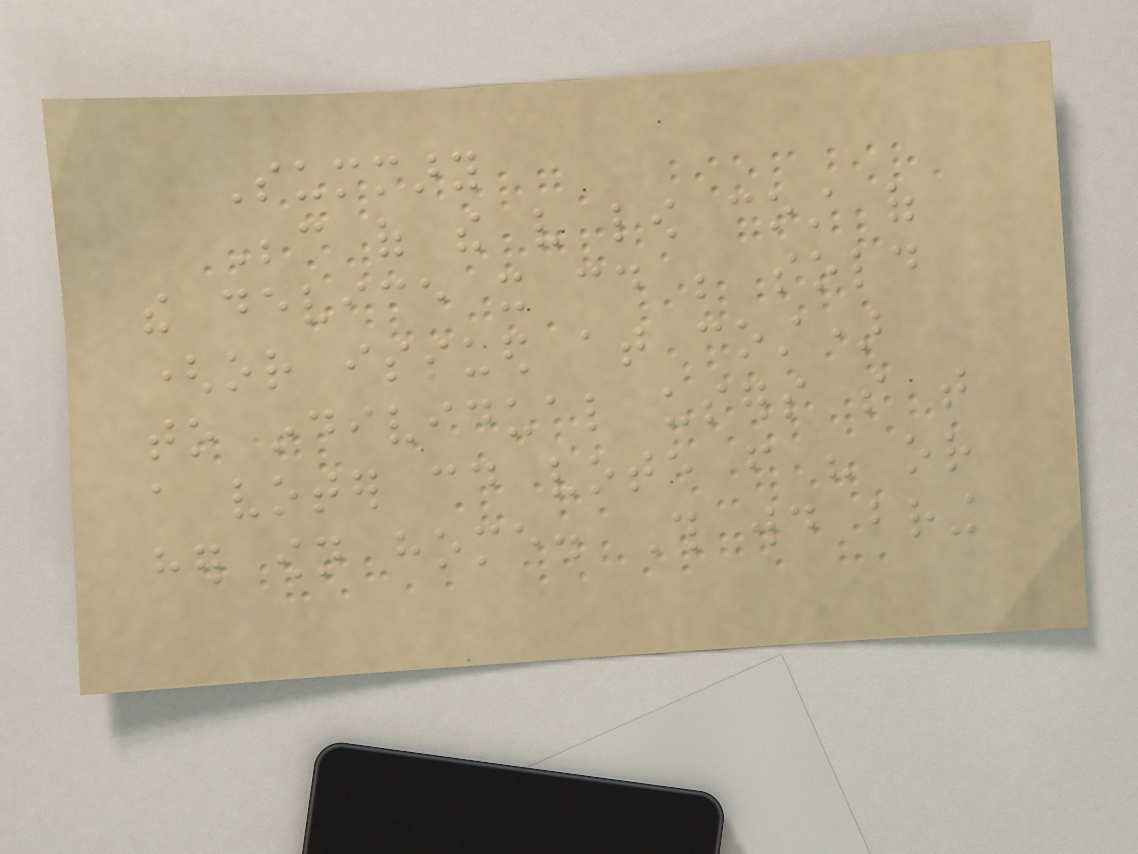Summary
Because of the very low cost of
the device it could be sold
(or issued at cost)
to individual users so that
a voter could vote from his or
her own home. This would bring
